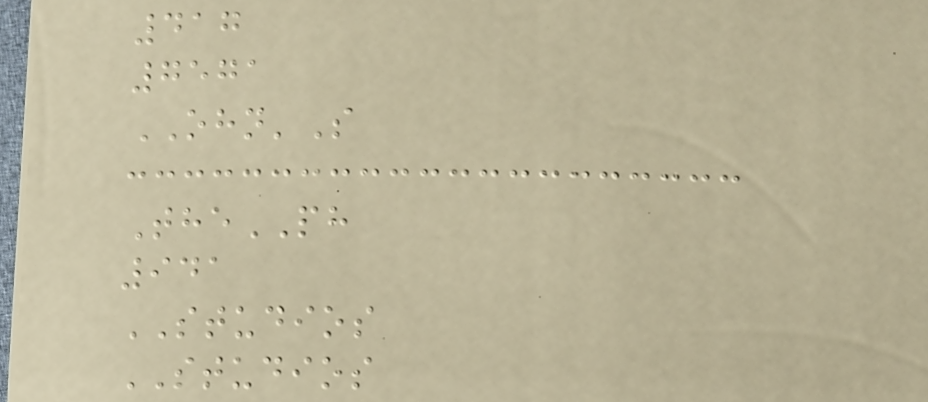417
7571
OHN'S
ThePH
941
STUDIOS
STUDIOS
